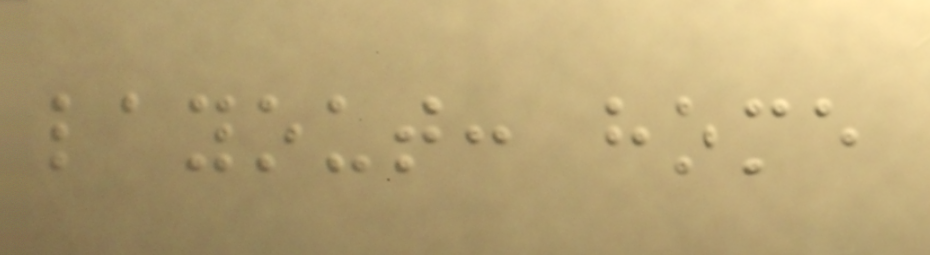layout: home
